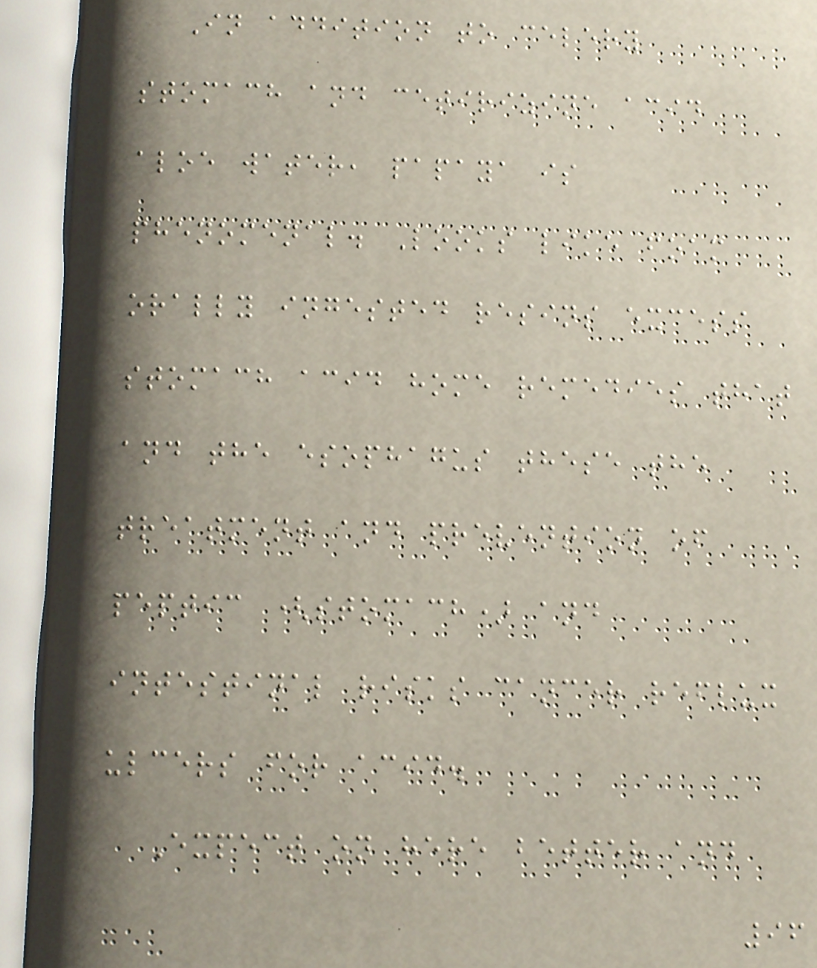In addition to celery
stomach and cetirizine acid
aloe water, papaya is
phenomenal. Looks like foam
orally ingested resins excess
stomach acid home remedies that
and the esophagus these the
treatment and prevention of
peptic (stomach) and
intestinal risks cancer reflux
ulcers for acid.
Expect on here better and
96
